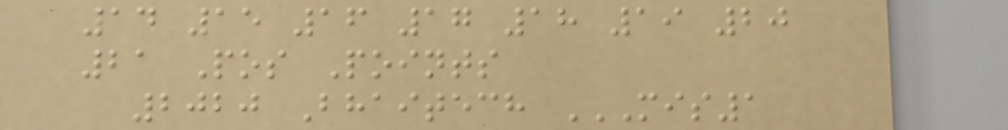14 15 16 17 18 19 20
21 Pos Points
2020 Bhaitech MIS1
